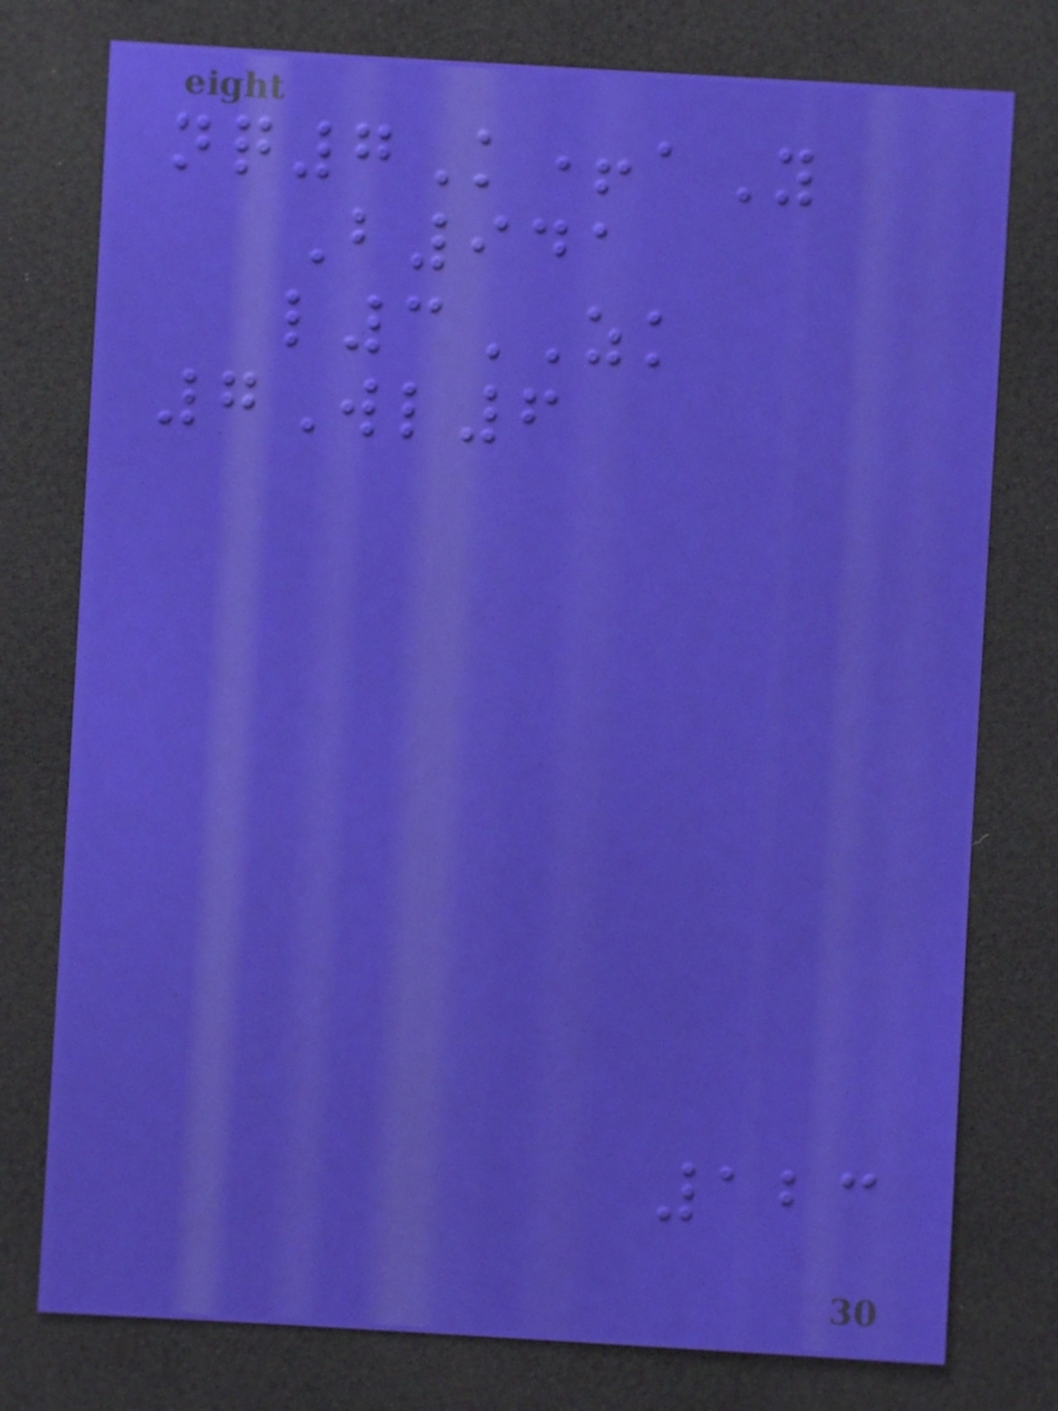nq7K+aY
B941
l3ZK
7Wl6
123
